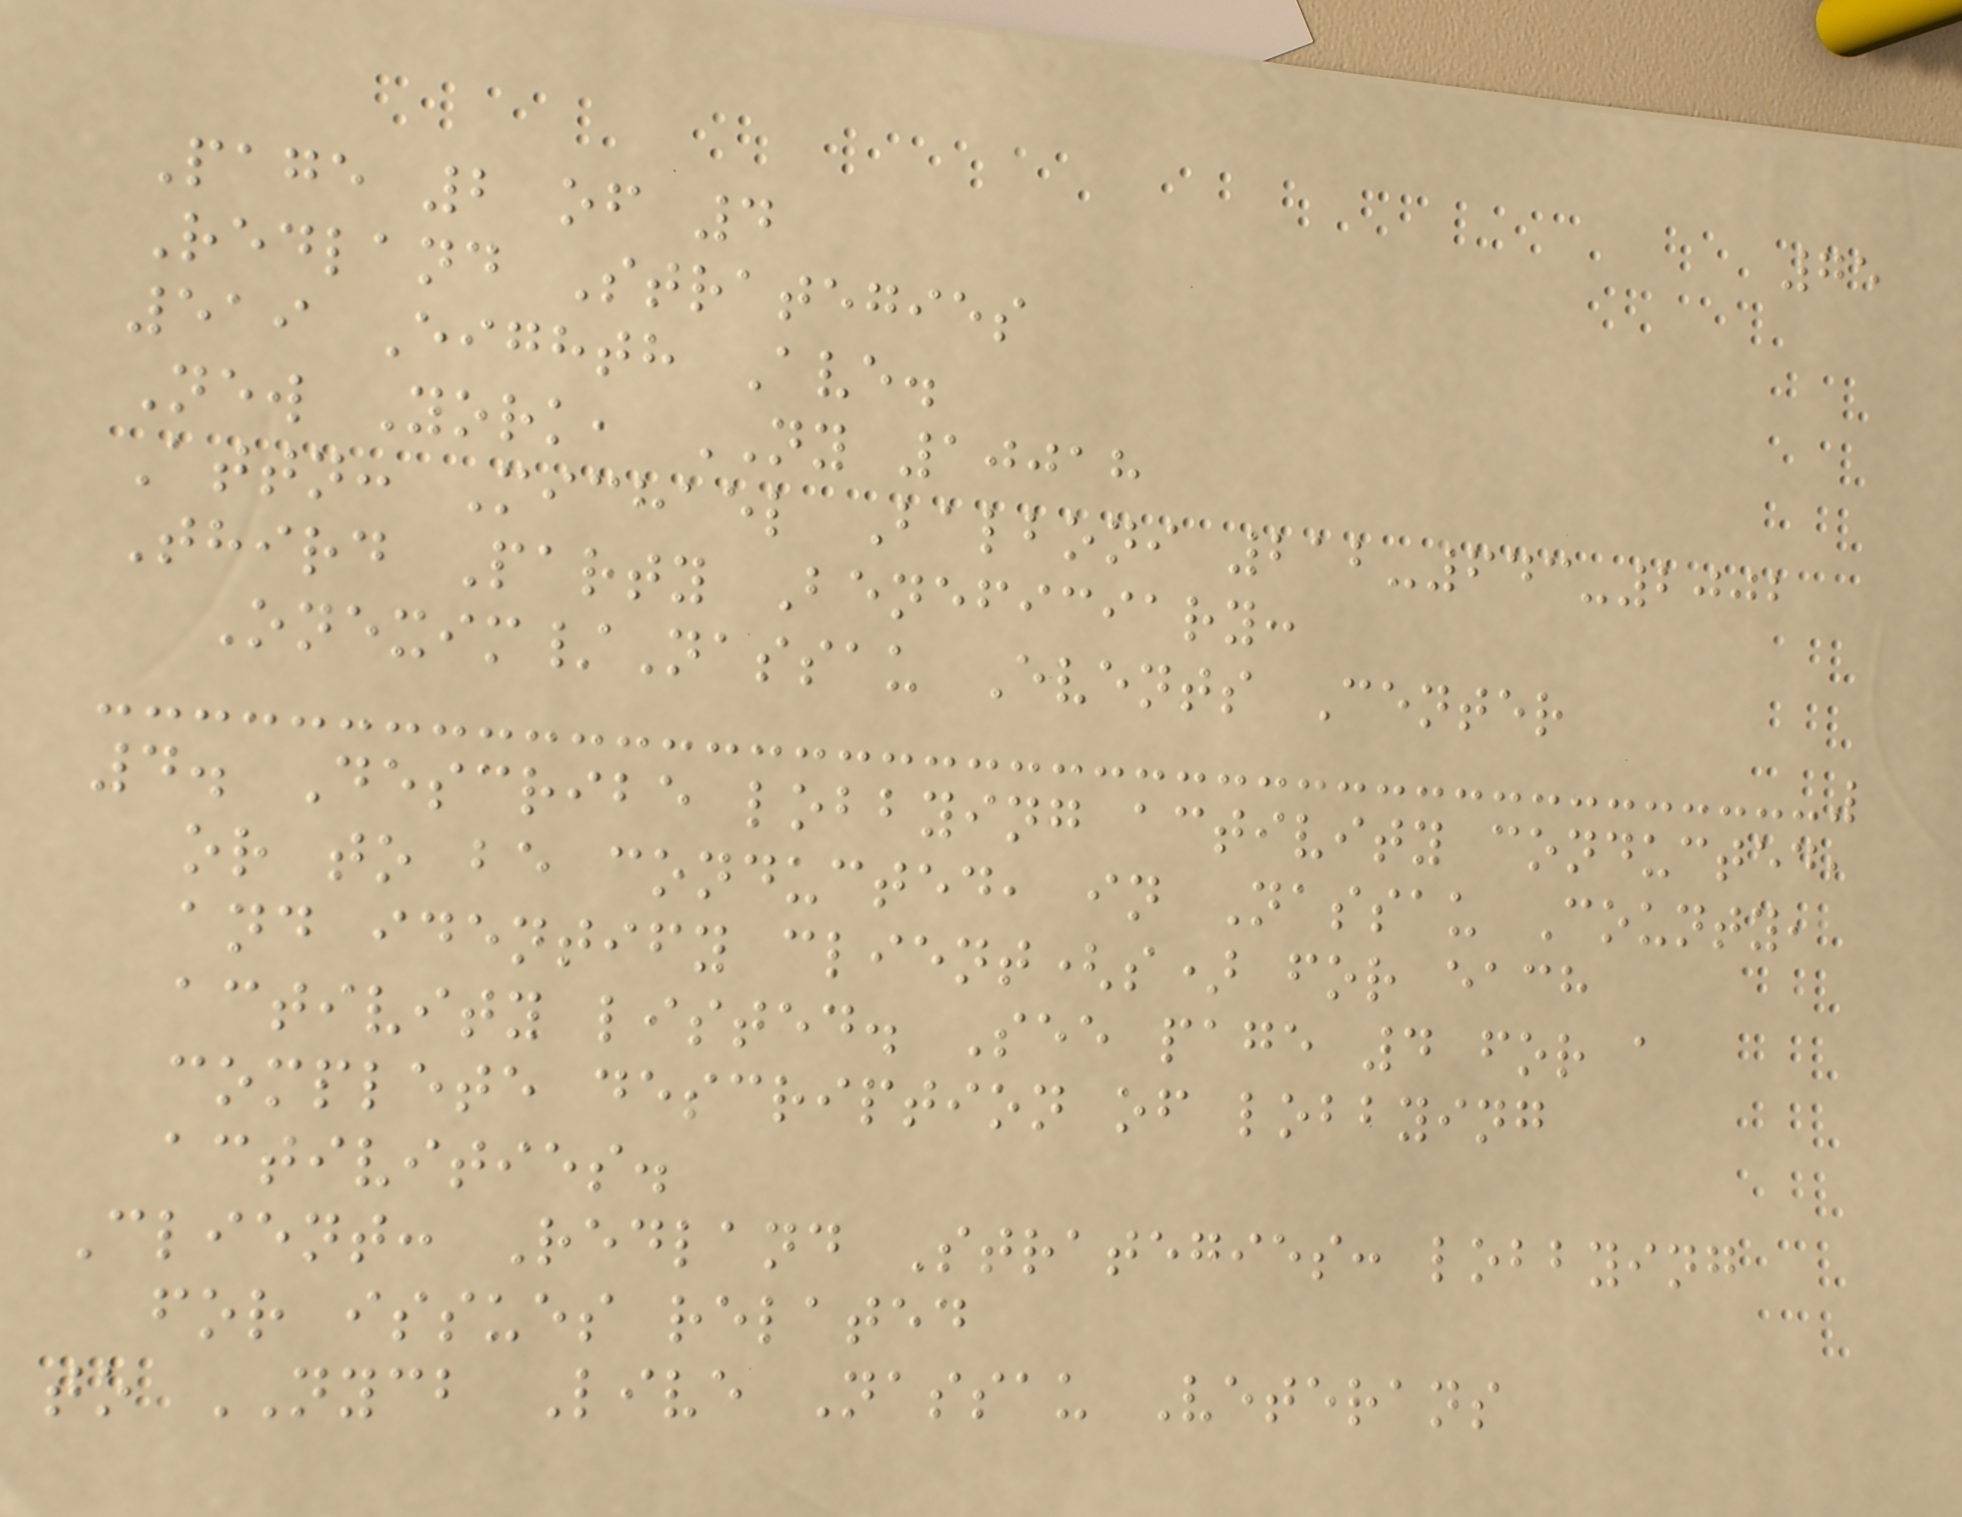75
Page 2 of 4
Redland Strategies
519 Eighth Ave.
New York, NY 10018
Attn: Michael Balboni 212-643-2002
Third Party Beneficiary:
Onexim/Nassau Events Center
4. Describe lobbying activity conducted,
or to be conducted, in Nassau County,
and identify client(s) for each
activity listed. See page 4 for a
complete description of lobbying
activities.
Client: Redland Strategies: lobbying
for issues related
to NYCB Live Nassau Veterans
